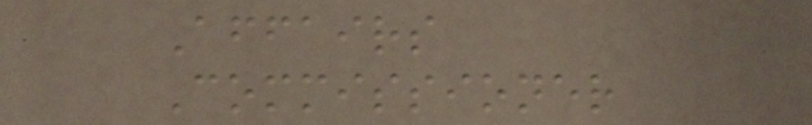Affairs
Commissioner
